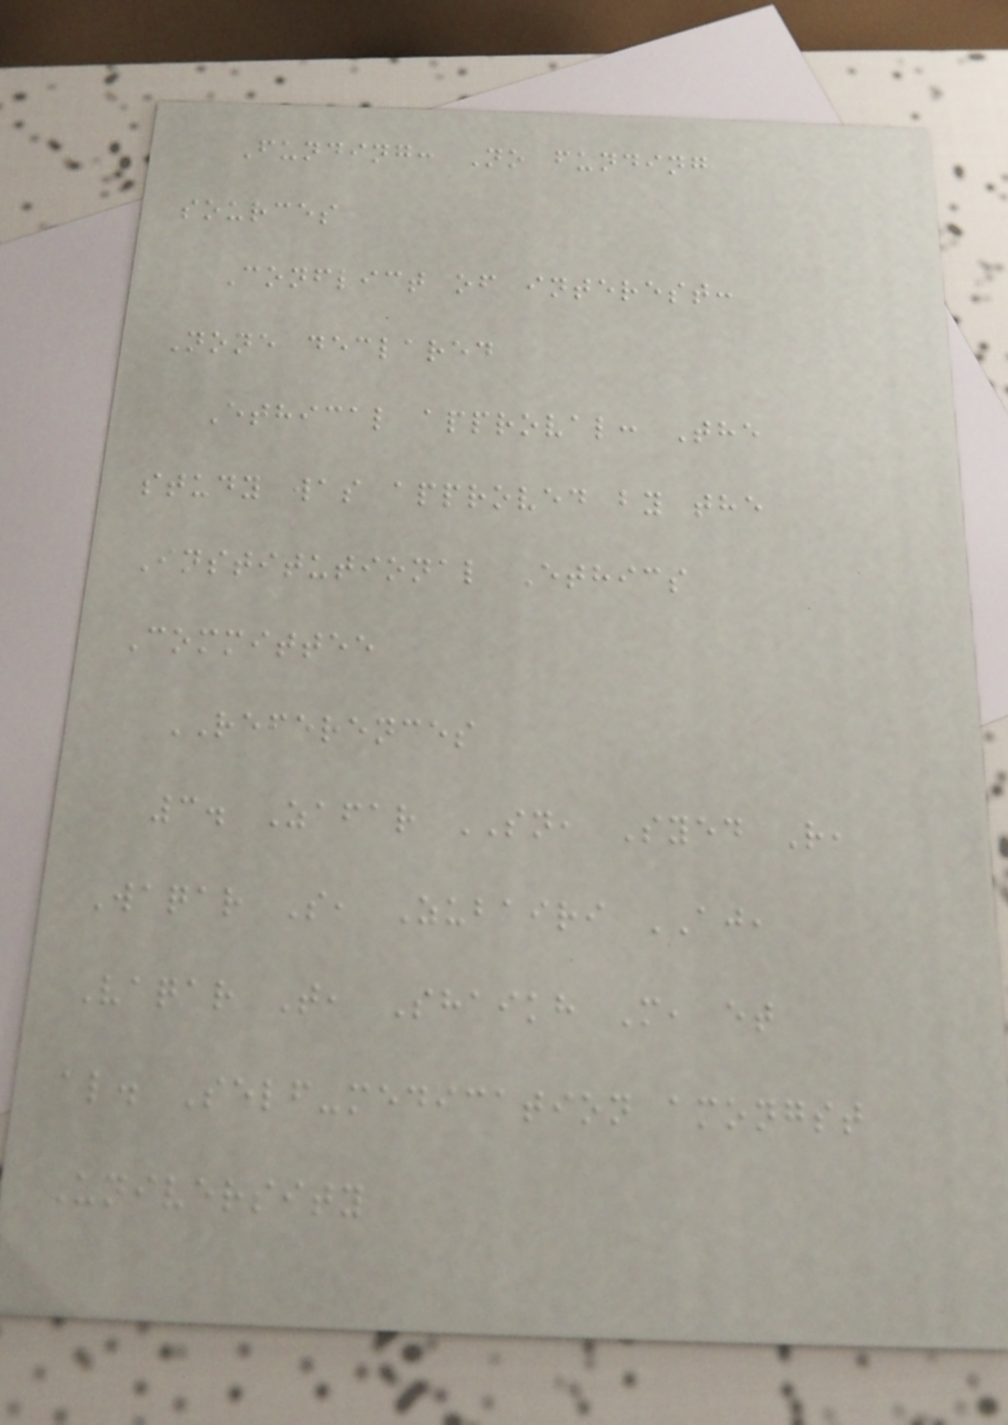Funding: No funding
sources
Conflict of interest:
None declared
Ethical approval: The
study was approved by the
Institutional Ethics
Committee
REFERENCES
3. Zafar SN, Syed R,
Waqar S, Zubairi AJ,
Vaqar T, Shaikh M, et
al. Self-medication amongst
University
